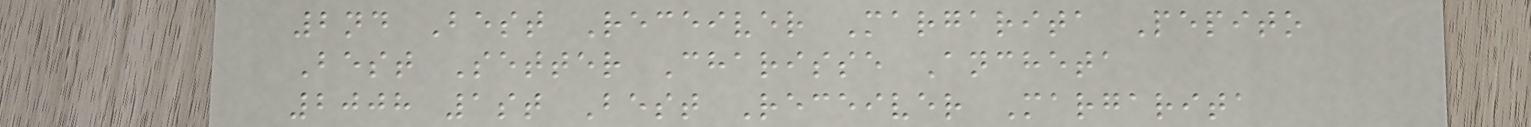2nd Best Receiver Margarita Pepito
Best Setter Charisse Ancheta
2008 1st Best Receiver Margarita
